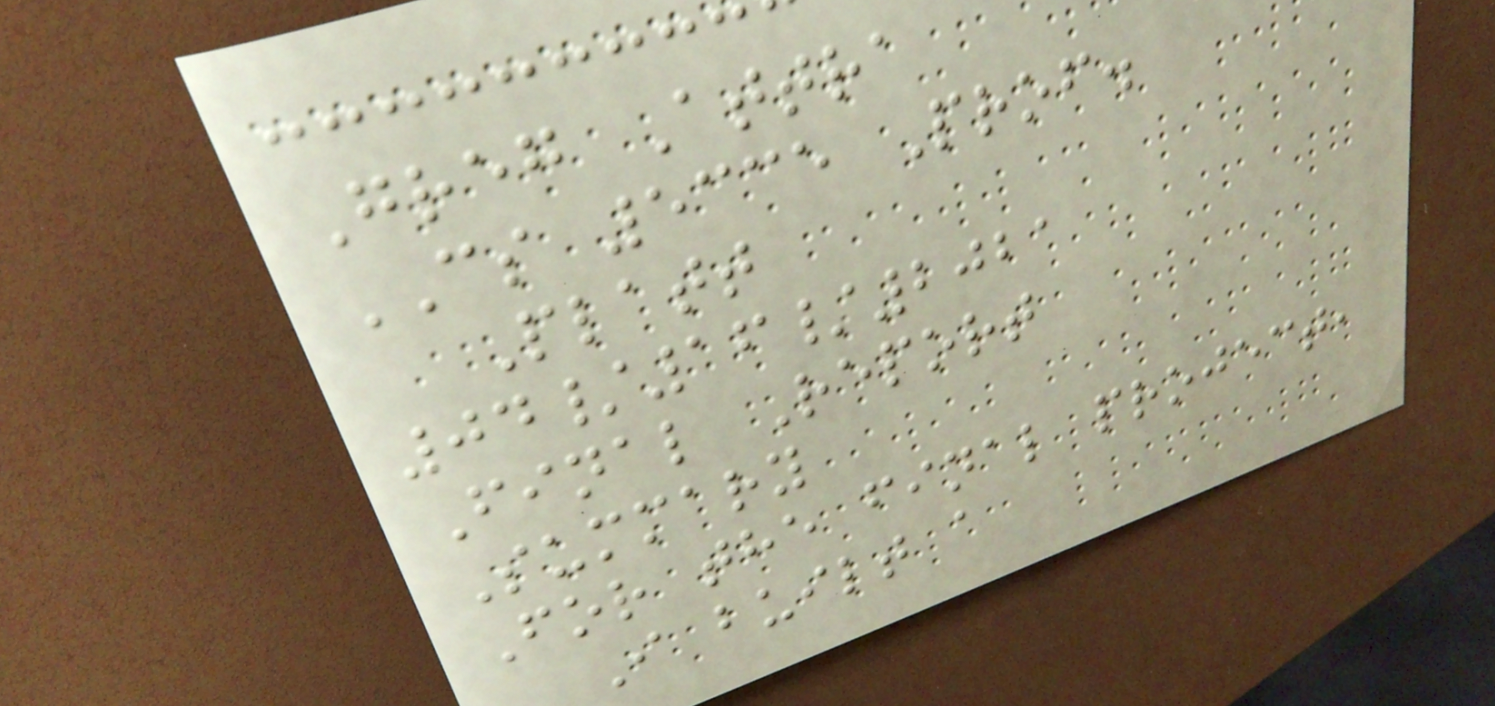Greg Attra
CS 5335 Prof.
Platt
04/16/2021
Final Report
Summary
For the final project,
I built a
